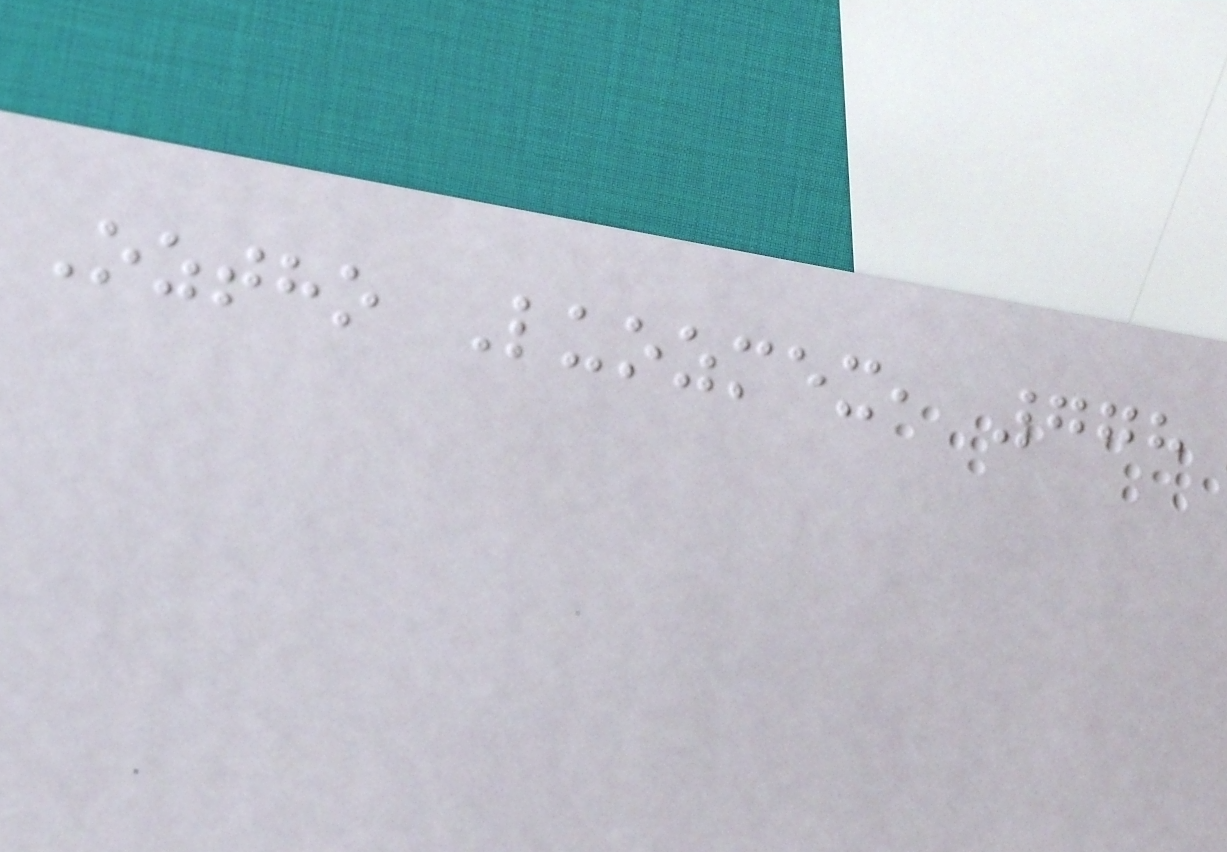Oztho Luozmex, 778
